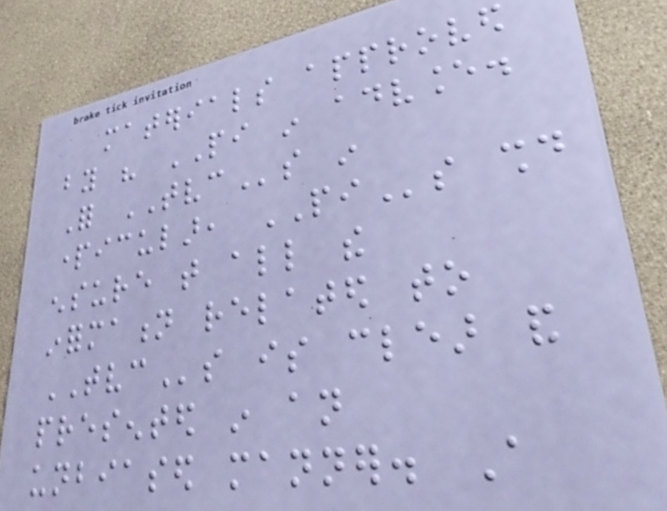materials approved
by his PI in advance.
For TVCs in
particular, PIs should
ensure that all the
information related to
TVCs is clear and
presented in an
unbiased manner. A
